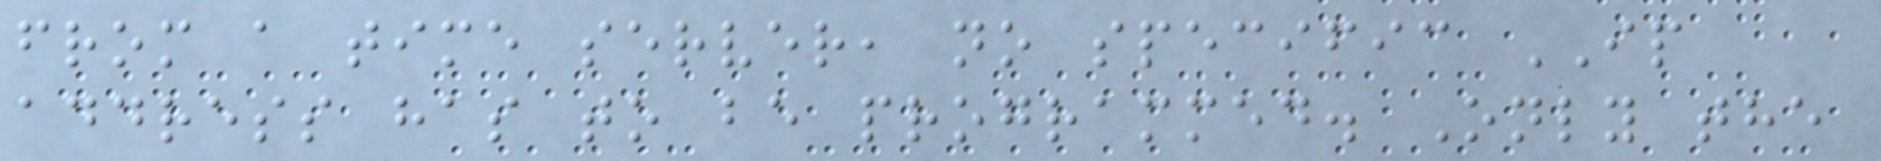from a time server, no specific IP
address has to be programmed. Only the
